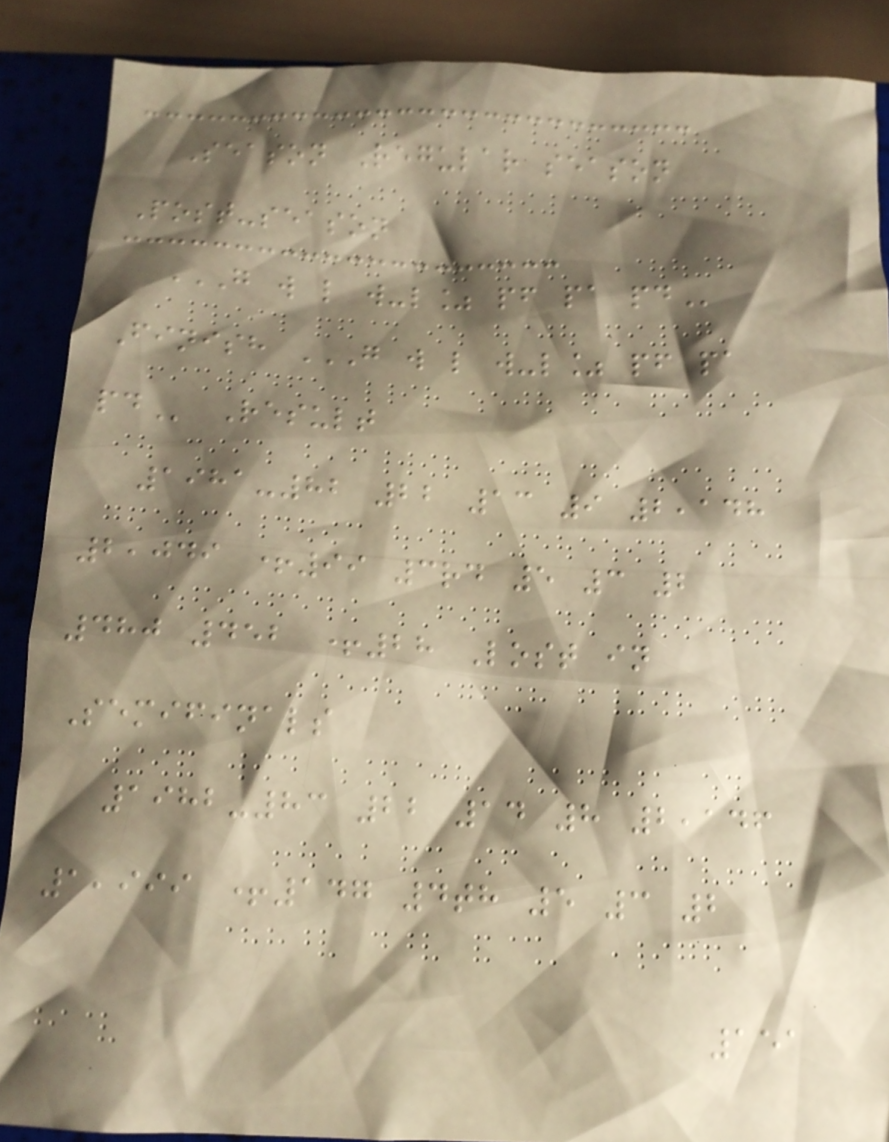Season Regular season
Post-season
G W L W-L% PF PA PD
Finish G W L W-L% PF PA
PD Result
1981-82 22 13 9 2,148
2,049 +99 3rd 5 3 2
480 452 +28 Lost in
Semifinals
1982-83 22 14 8 2,146
1,999 +147 4th 5 3 2
151
